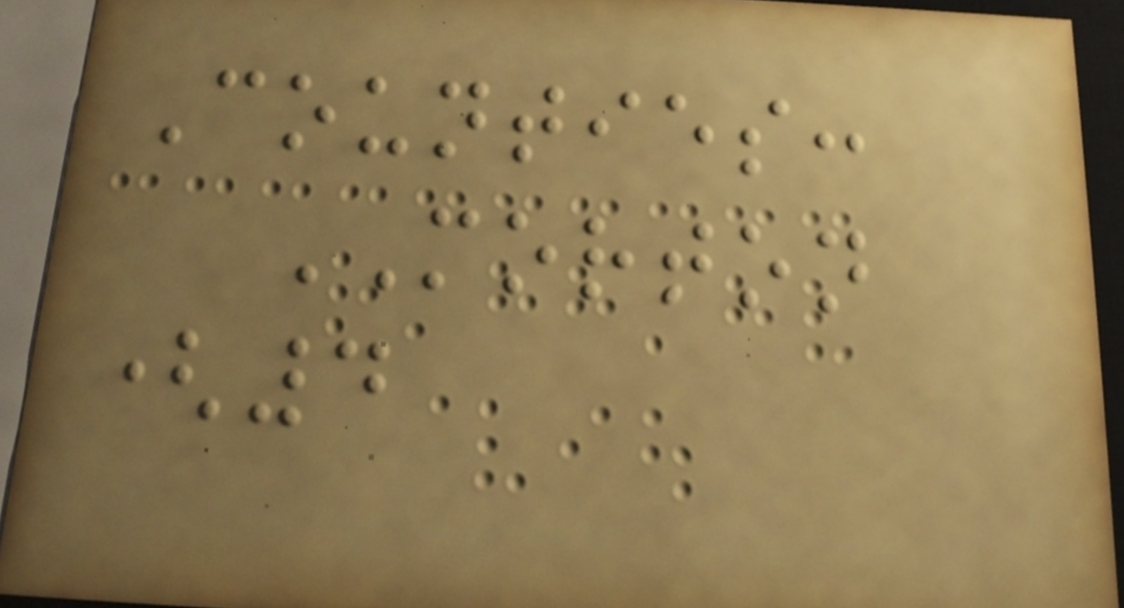Counties:
MORTON
(4
